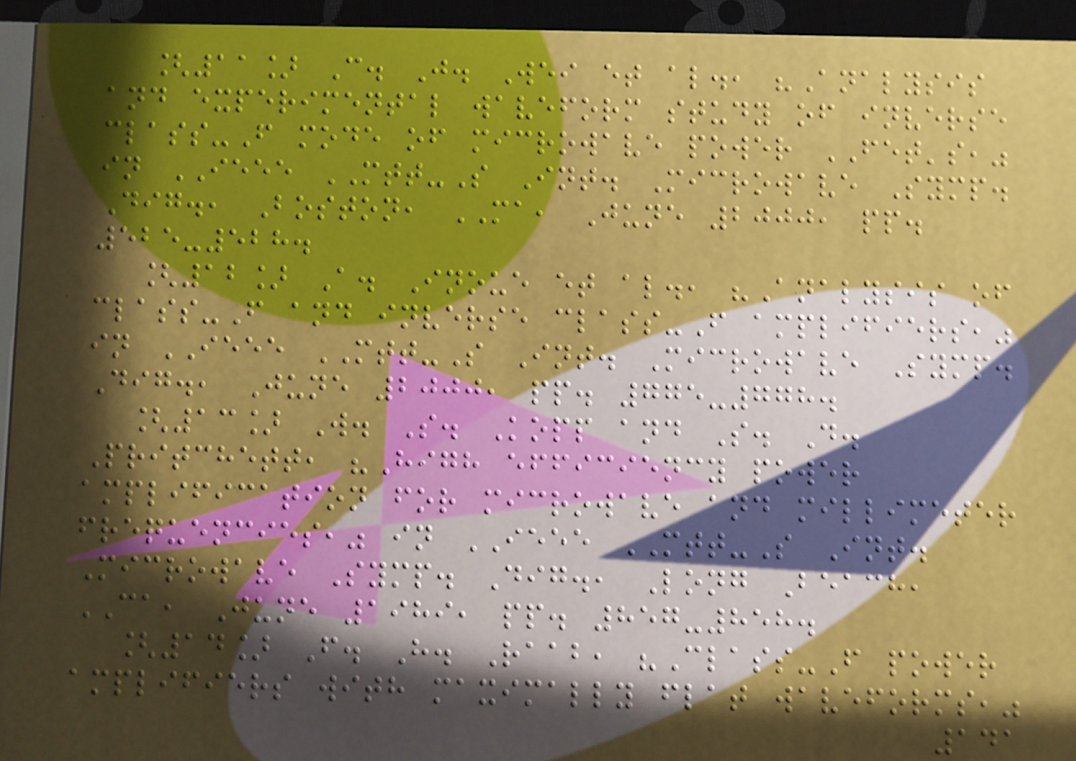[11] C. J. Wei et al., "Analysis
and experimental waveform study of inverse
class-F mode of microwave power FET's,"
in IEEE MTT-S Int. Microwave Symp.
Dig., Boston, MA, June 2000, pp.
525-528.
[12] A. Inoue et al., "Analysis of
class-F and inverse class-F amplifiers,"
in IEEE MTT-S Int. Microwave Symp.
Dig., June 2000, pp. 775-778.
[13] W. S. Kopp and S. D.
Pritchett, "High efficiency power
amplification for microwave and millimeter
frequencies," in IEEE MTT-S Int.
Microwave Symp. Dig., Long Beach,
CA, June 1989, pp. 857-858.
[14] F. H. Raab, "Class-F power
amplifiers with maximally flat waveforms,"
141
